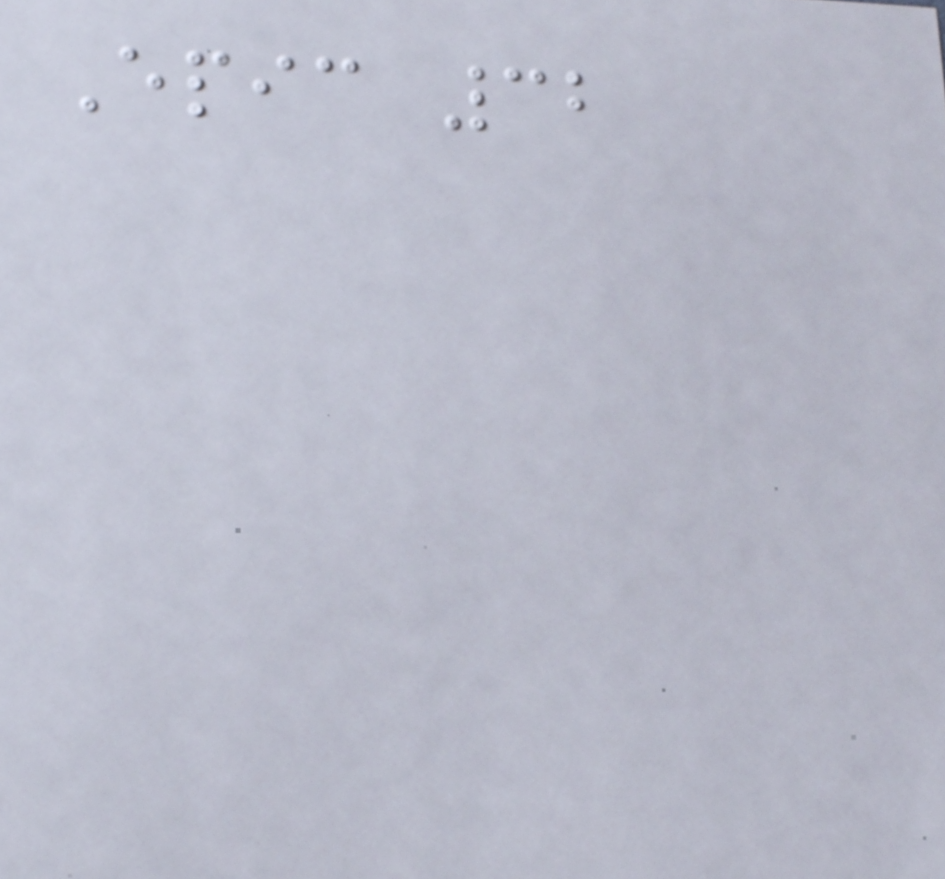Epic 32
